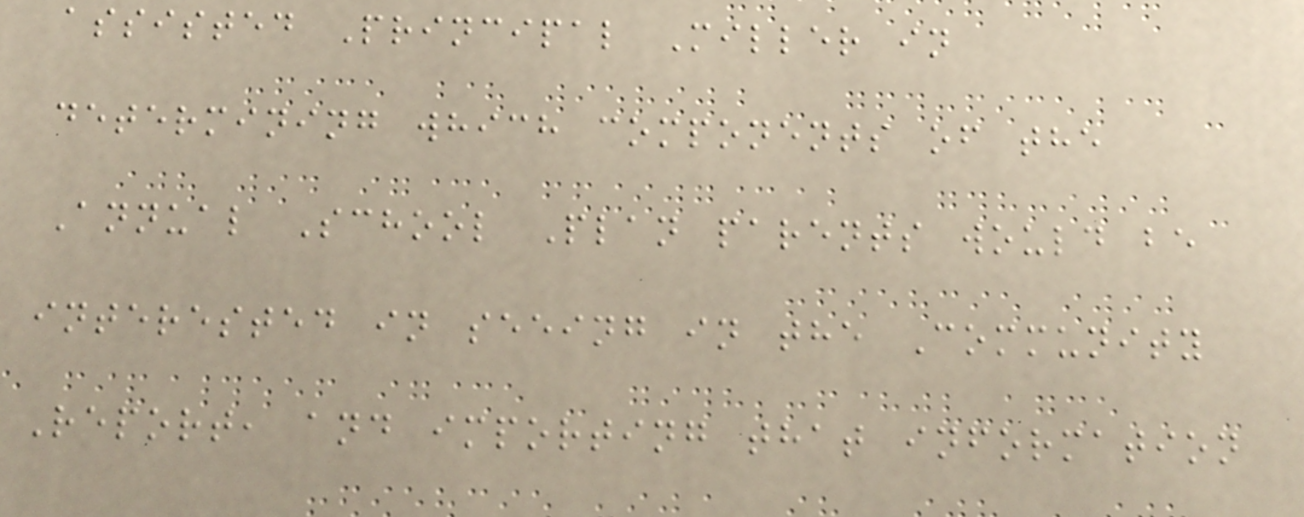assisted Principal Miller in
determining which components of the
Annual School Plan parents would be
interested in seeing in the Community
Report, and importing that information
